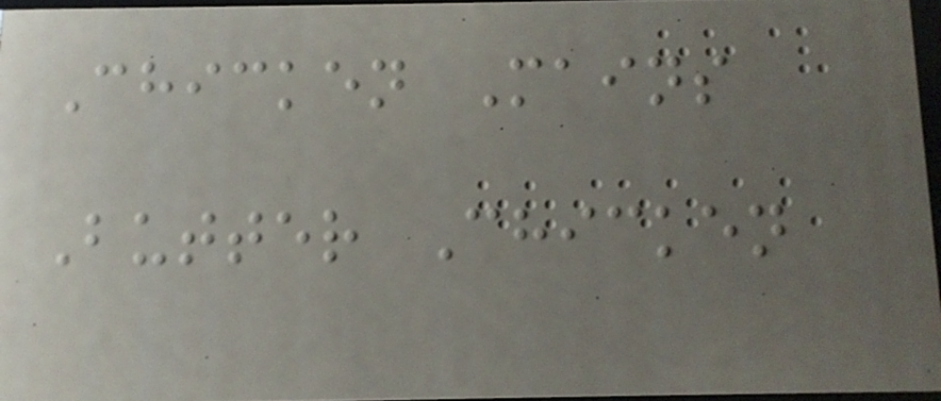Chicken Mains
Butter Chicken
